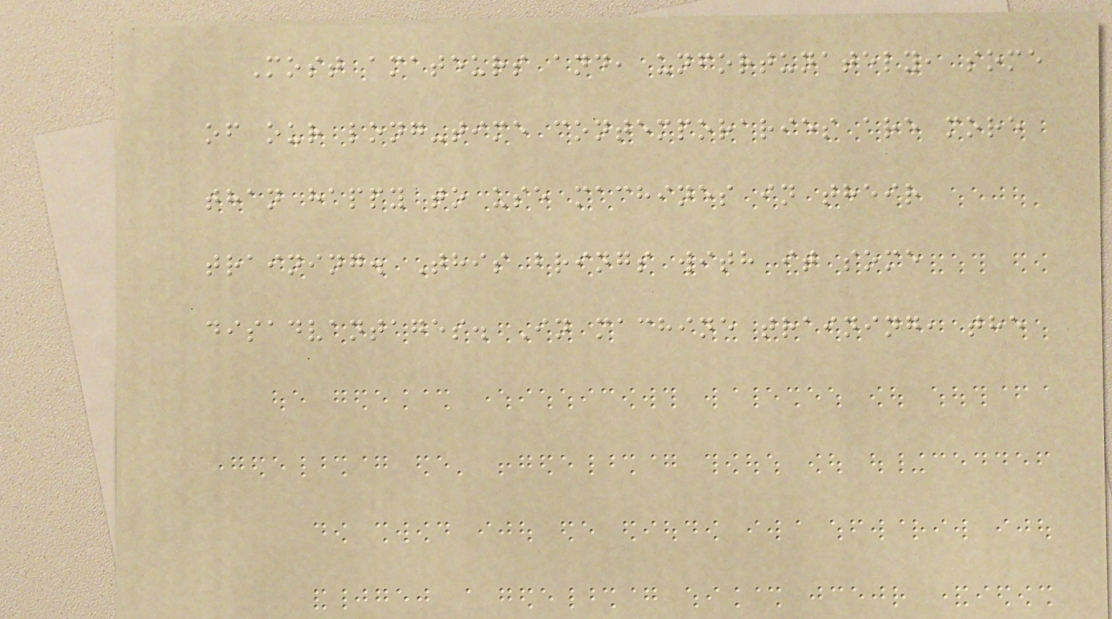Most amateurs and, unfortunately, some
of our long-time contemporaries are more
than happy to use machines in their
training. This brings with it some
disadvantages. In machine training, the
